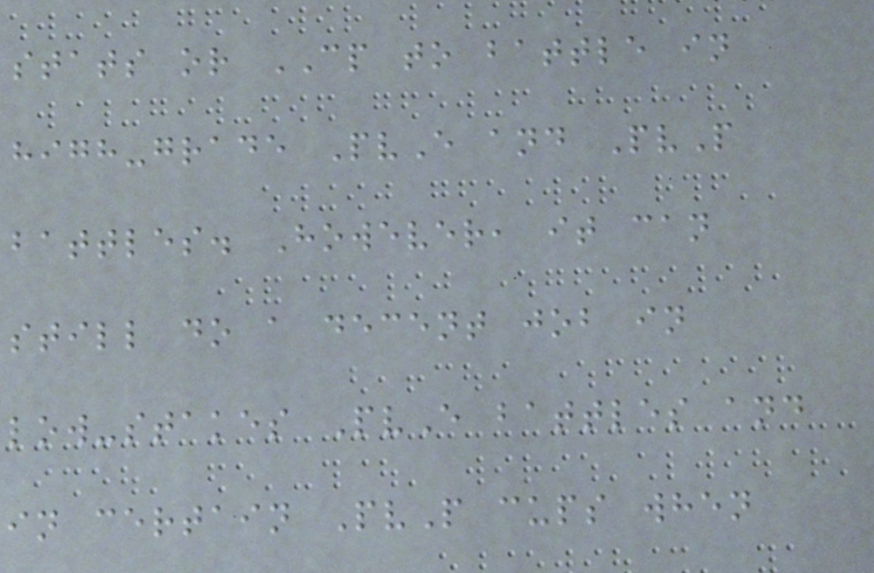stats or CP to battle in
high-grade PvE and PvP
battles. However, it can
still do a decent job in
low-stakes PvE battles and
in certain PvP cups when
